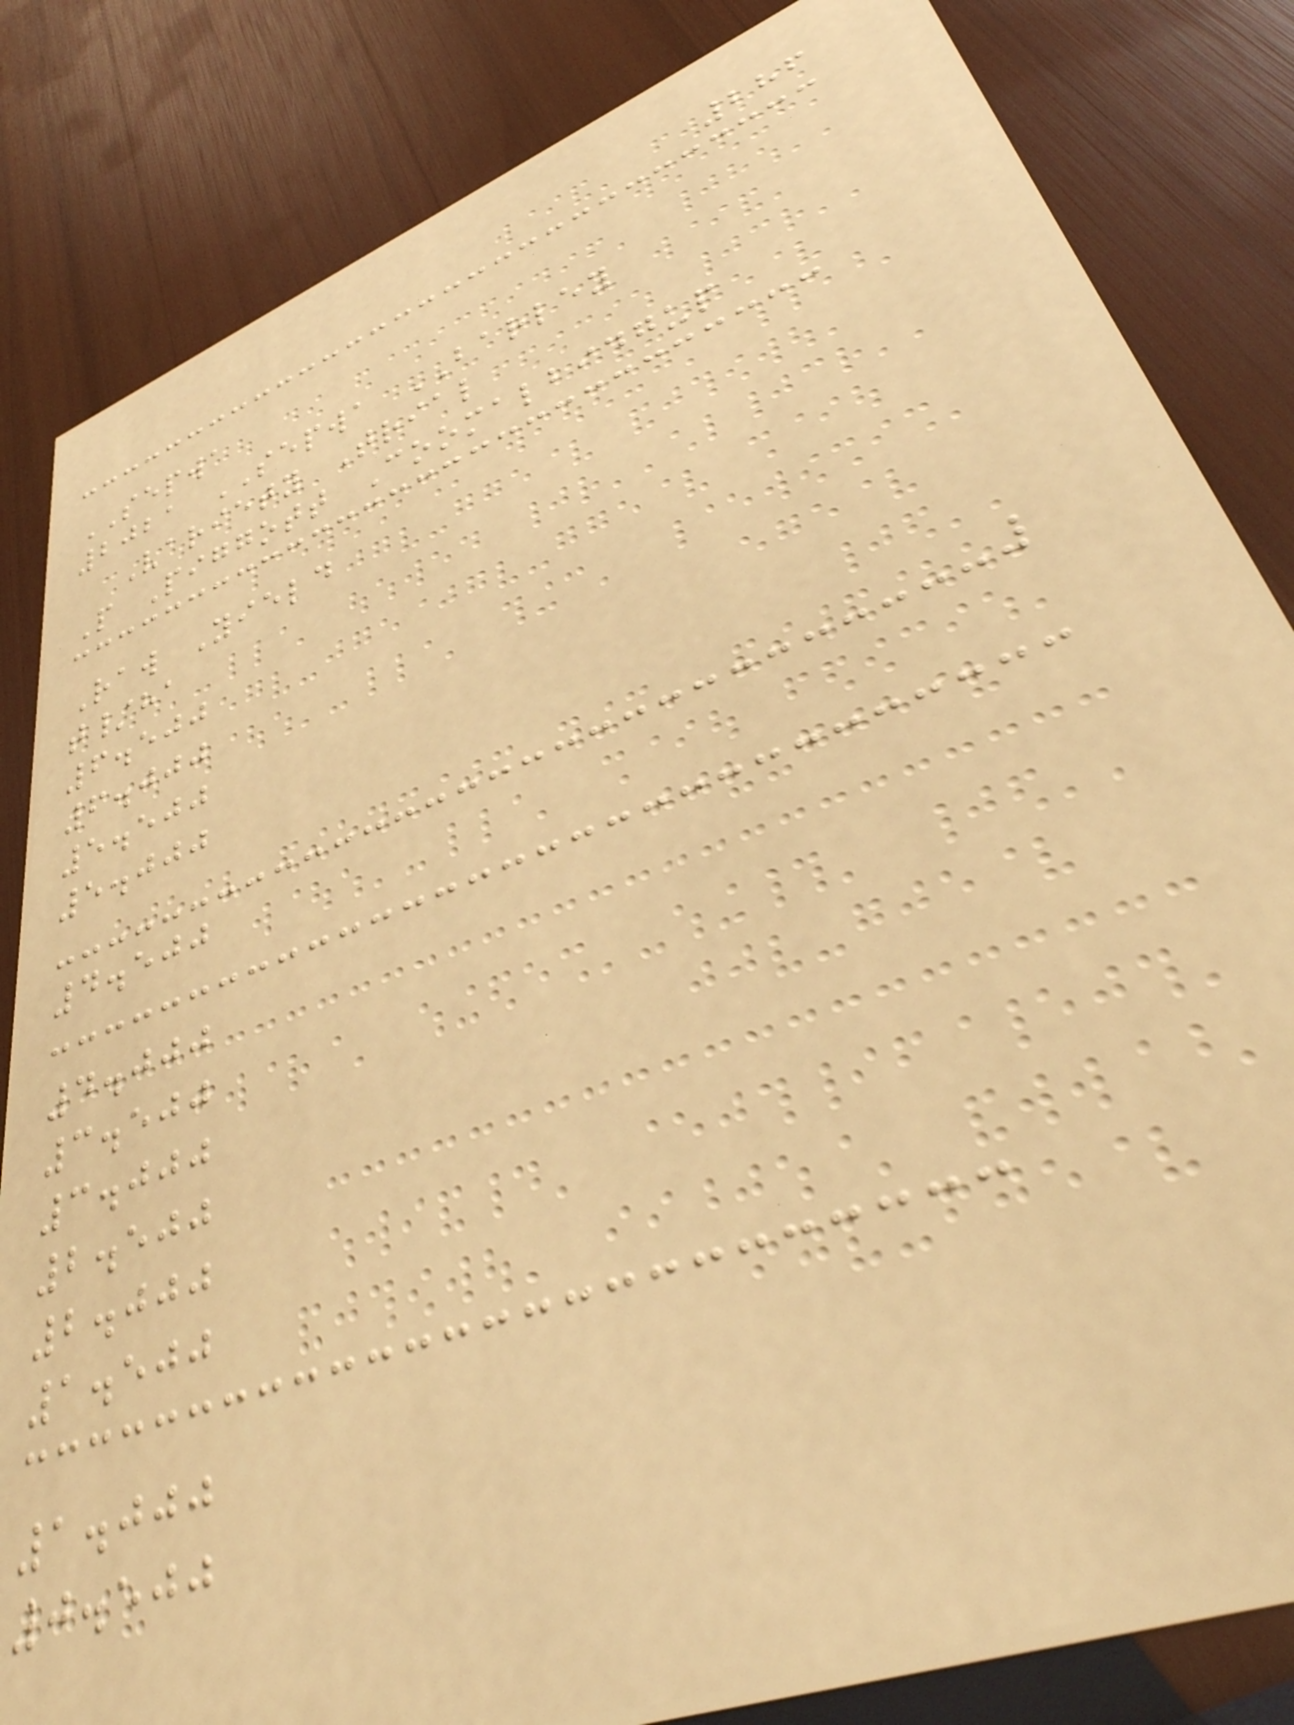286
SEPWA
2021 SEPWA BARLEY
Variety Trial
P Piggott Coomalbidgup
Raw Yield
t/ha
6.500
6.000
5.500
5.000
4.500
4.000
3.500
3.000
2.500
2.000
1.500
1.000
0.500
